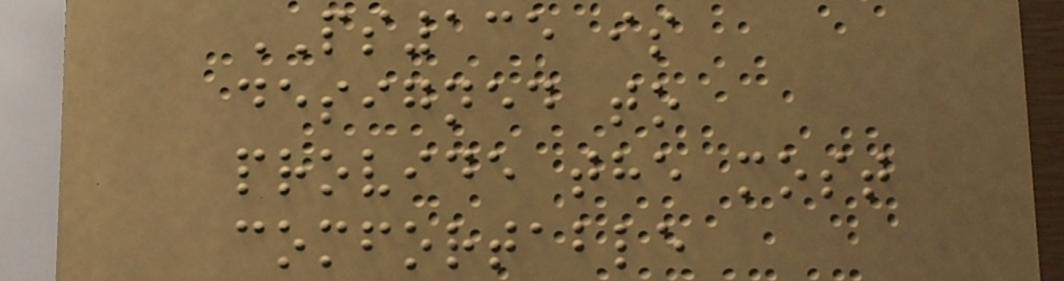PS135 is
designed to
provide the most
comfortable
